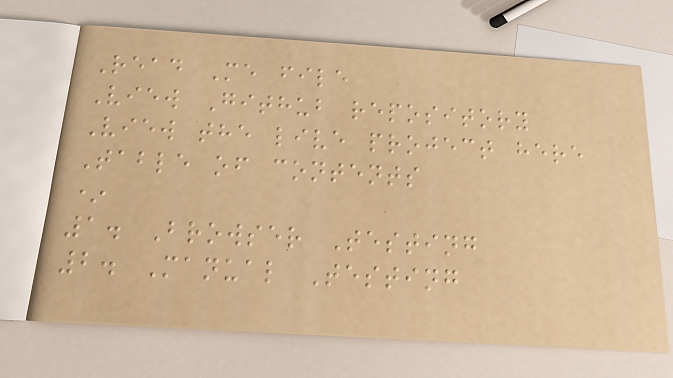Read Me file
View Github repository
View the live project here
Table of contents
*
1. Browser Testing
2. Manual Testing
